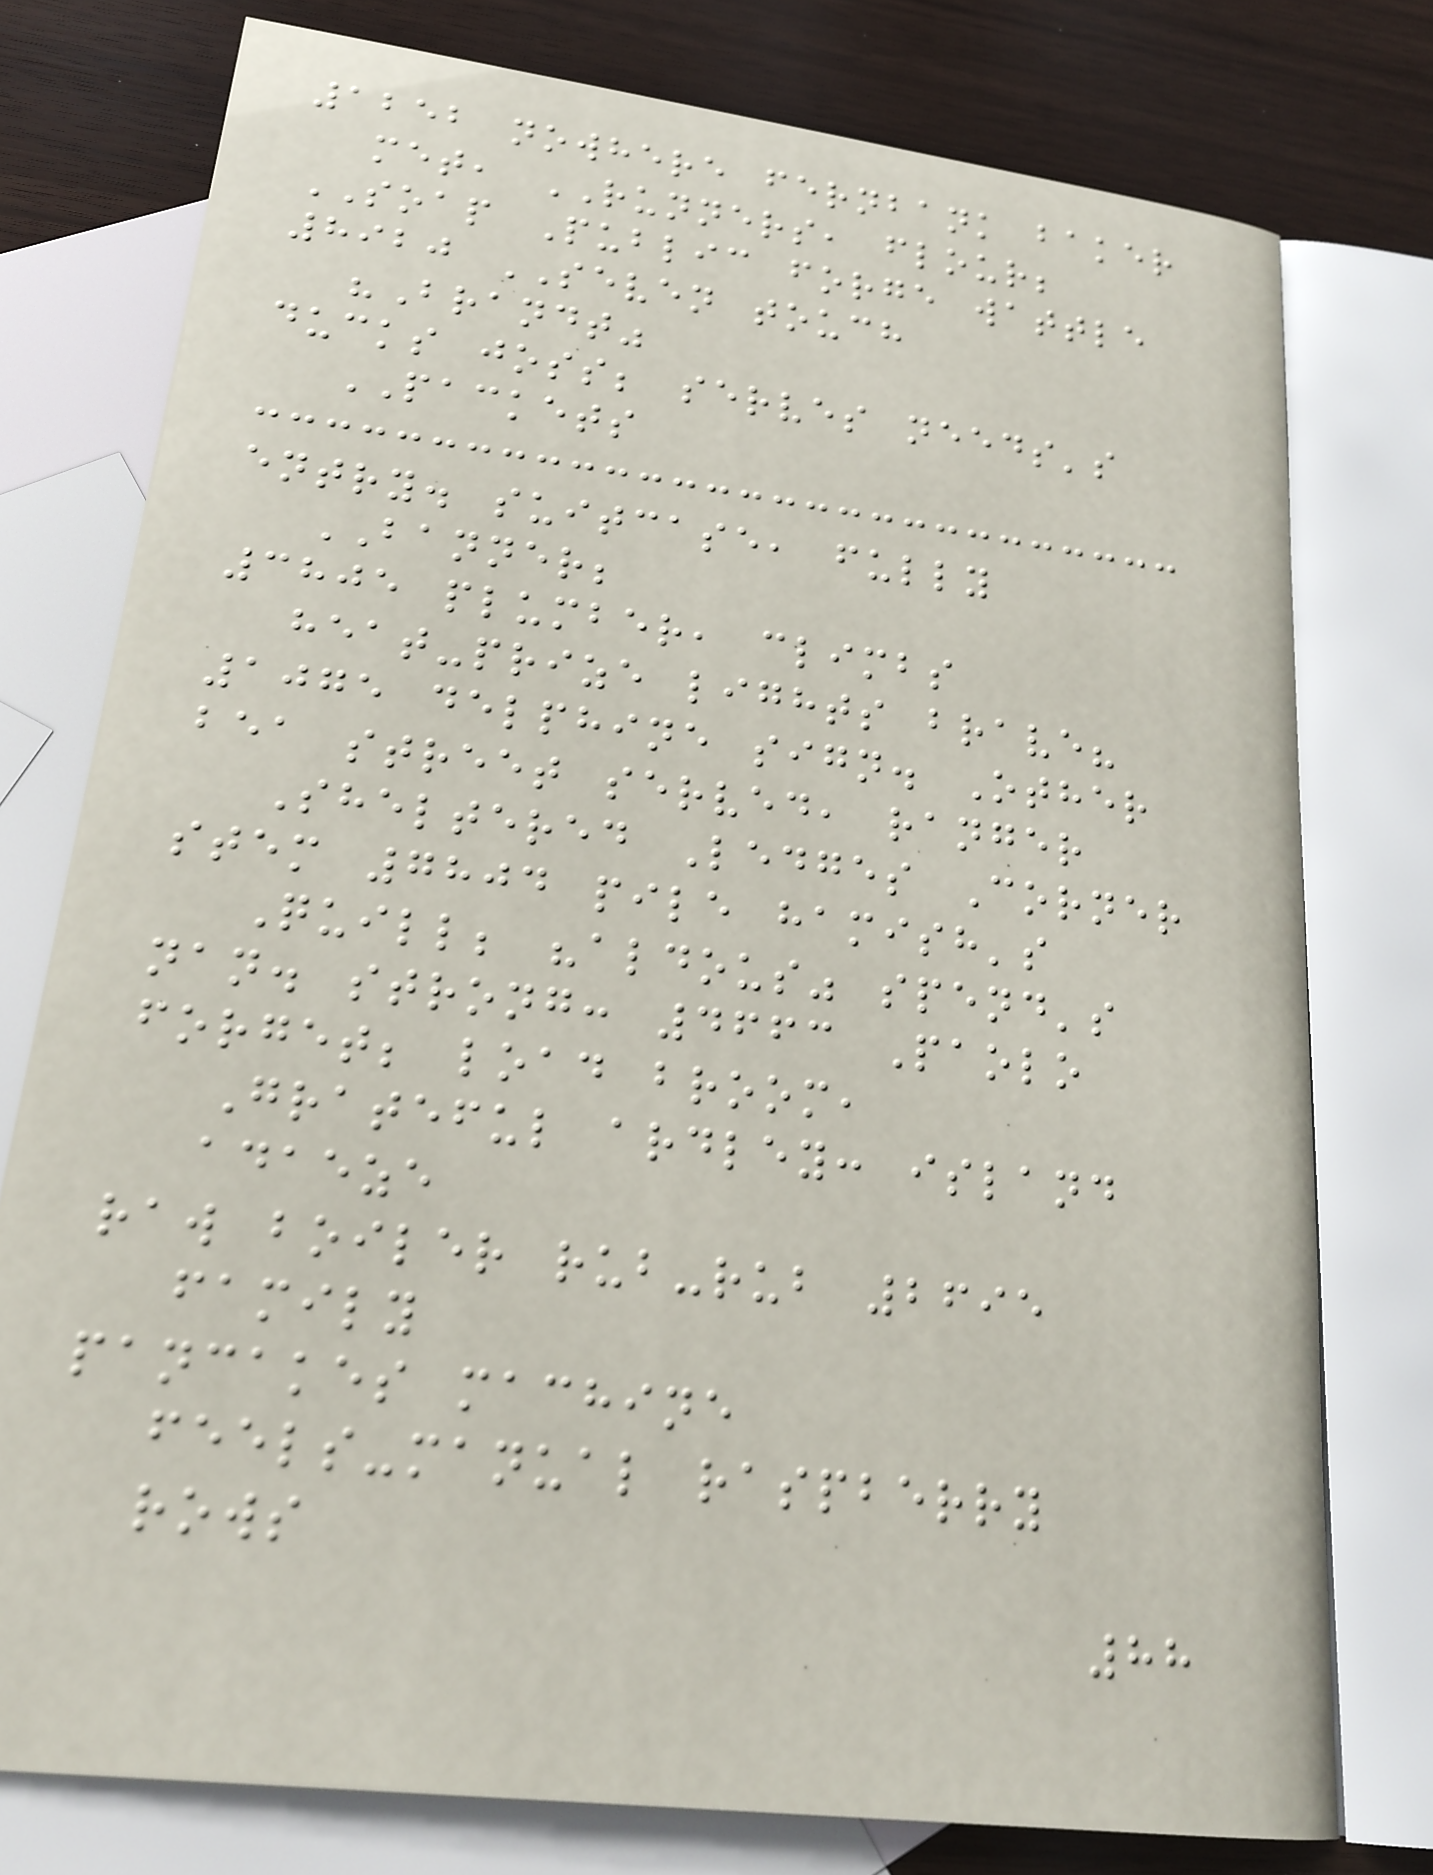1252 nowhere fernbank baker
met, RUNNERS, flour;
SOAP Public forge wattle
8920 SEVEN touch
"Brandt"
ducks joss; serves needs's
PACKETS
entry. suitcase, fully
BANNER;
3805 plumber, climbs
heat-prize lights brave?
1075 delphine sign. Other
bea street served, ranger
Sheltered Ledges Corner
stem 7804 pile hamish's
Quill; "aldous" spend's
nan. strong: 4663 Paolo
forget; load broom,
Grateful ardley: island
adaeze
raw boiler rub-rub 2695
family
pancakes machine
feels-manual raspberry
rows
88
